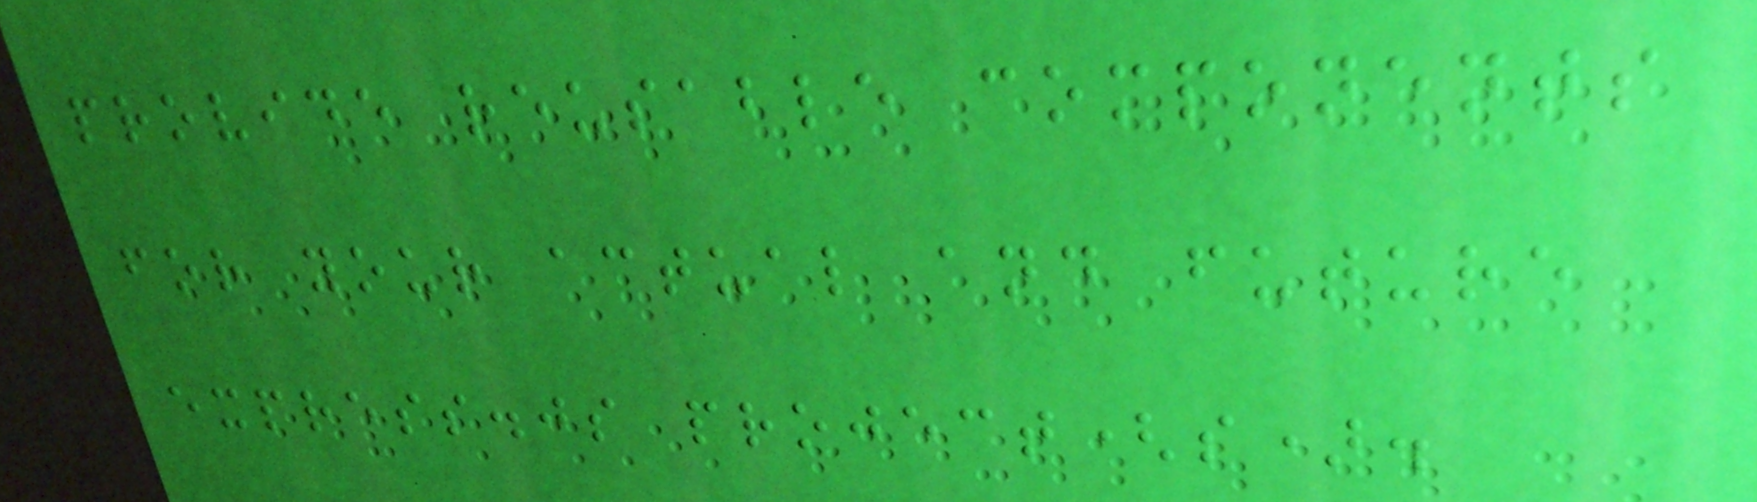provide reusable components
for your actual and future
express.js project(s).
